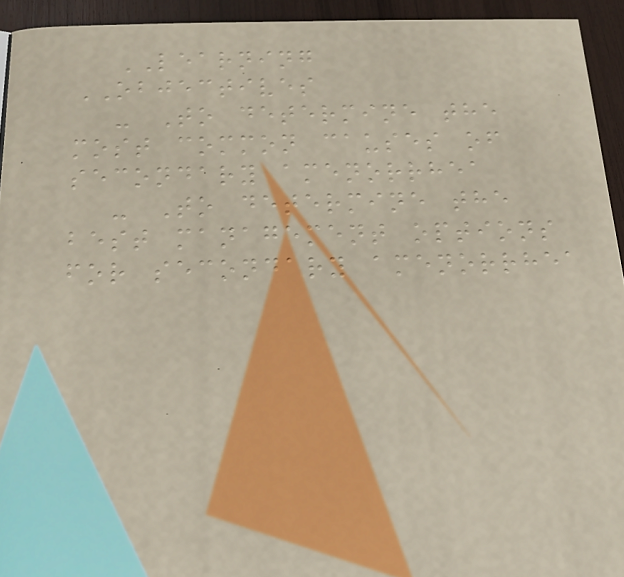LEARNING
OBJECTIVES
- To determine the
most common causes of
secondary amenorrhea
- To determine the
best management options
for secondary amenorrhea
